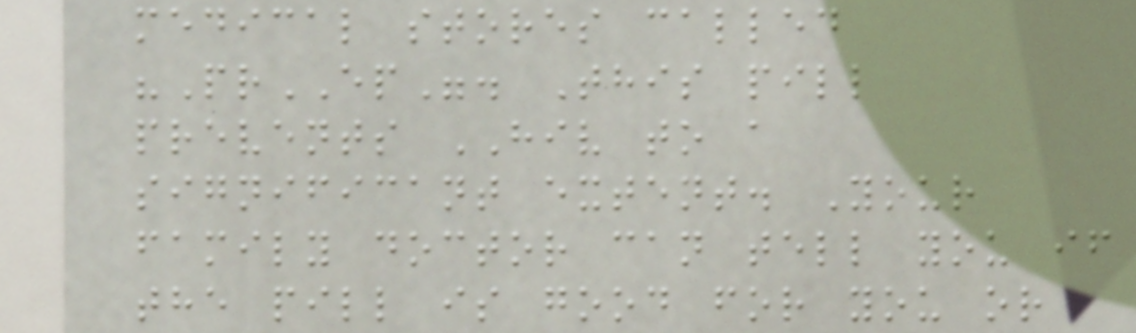medical stores called
"PrEP". This pill
prevents HIV to a
significant extent. Your
family doctor can tell you if
the pill is good for you or
